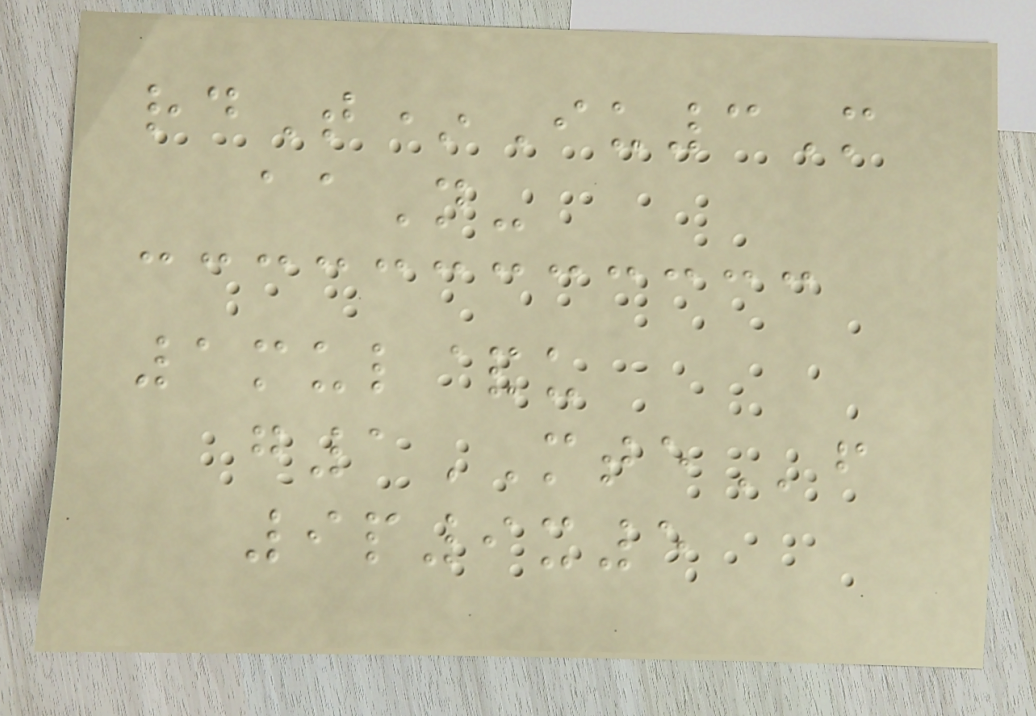rdT*Iu3M
aaN-
1mul&u
g1MTEf
9p9x5
